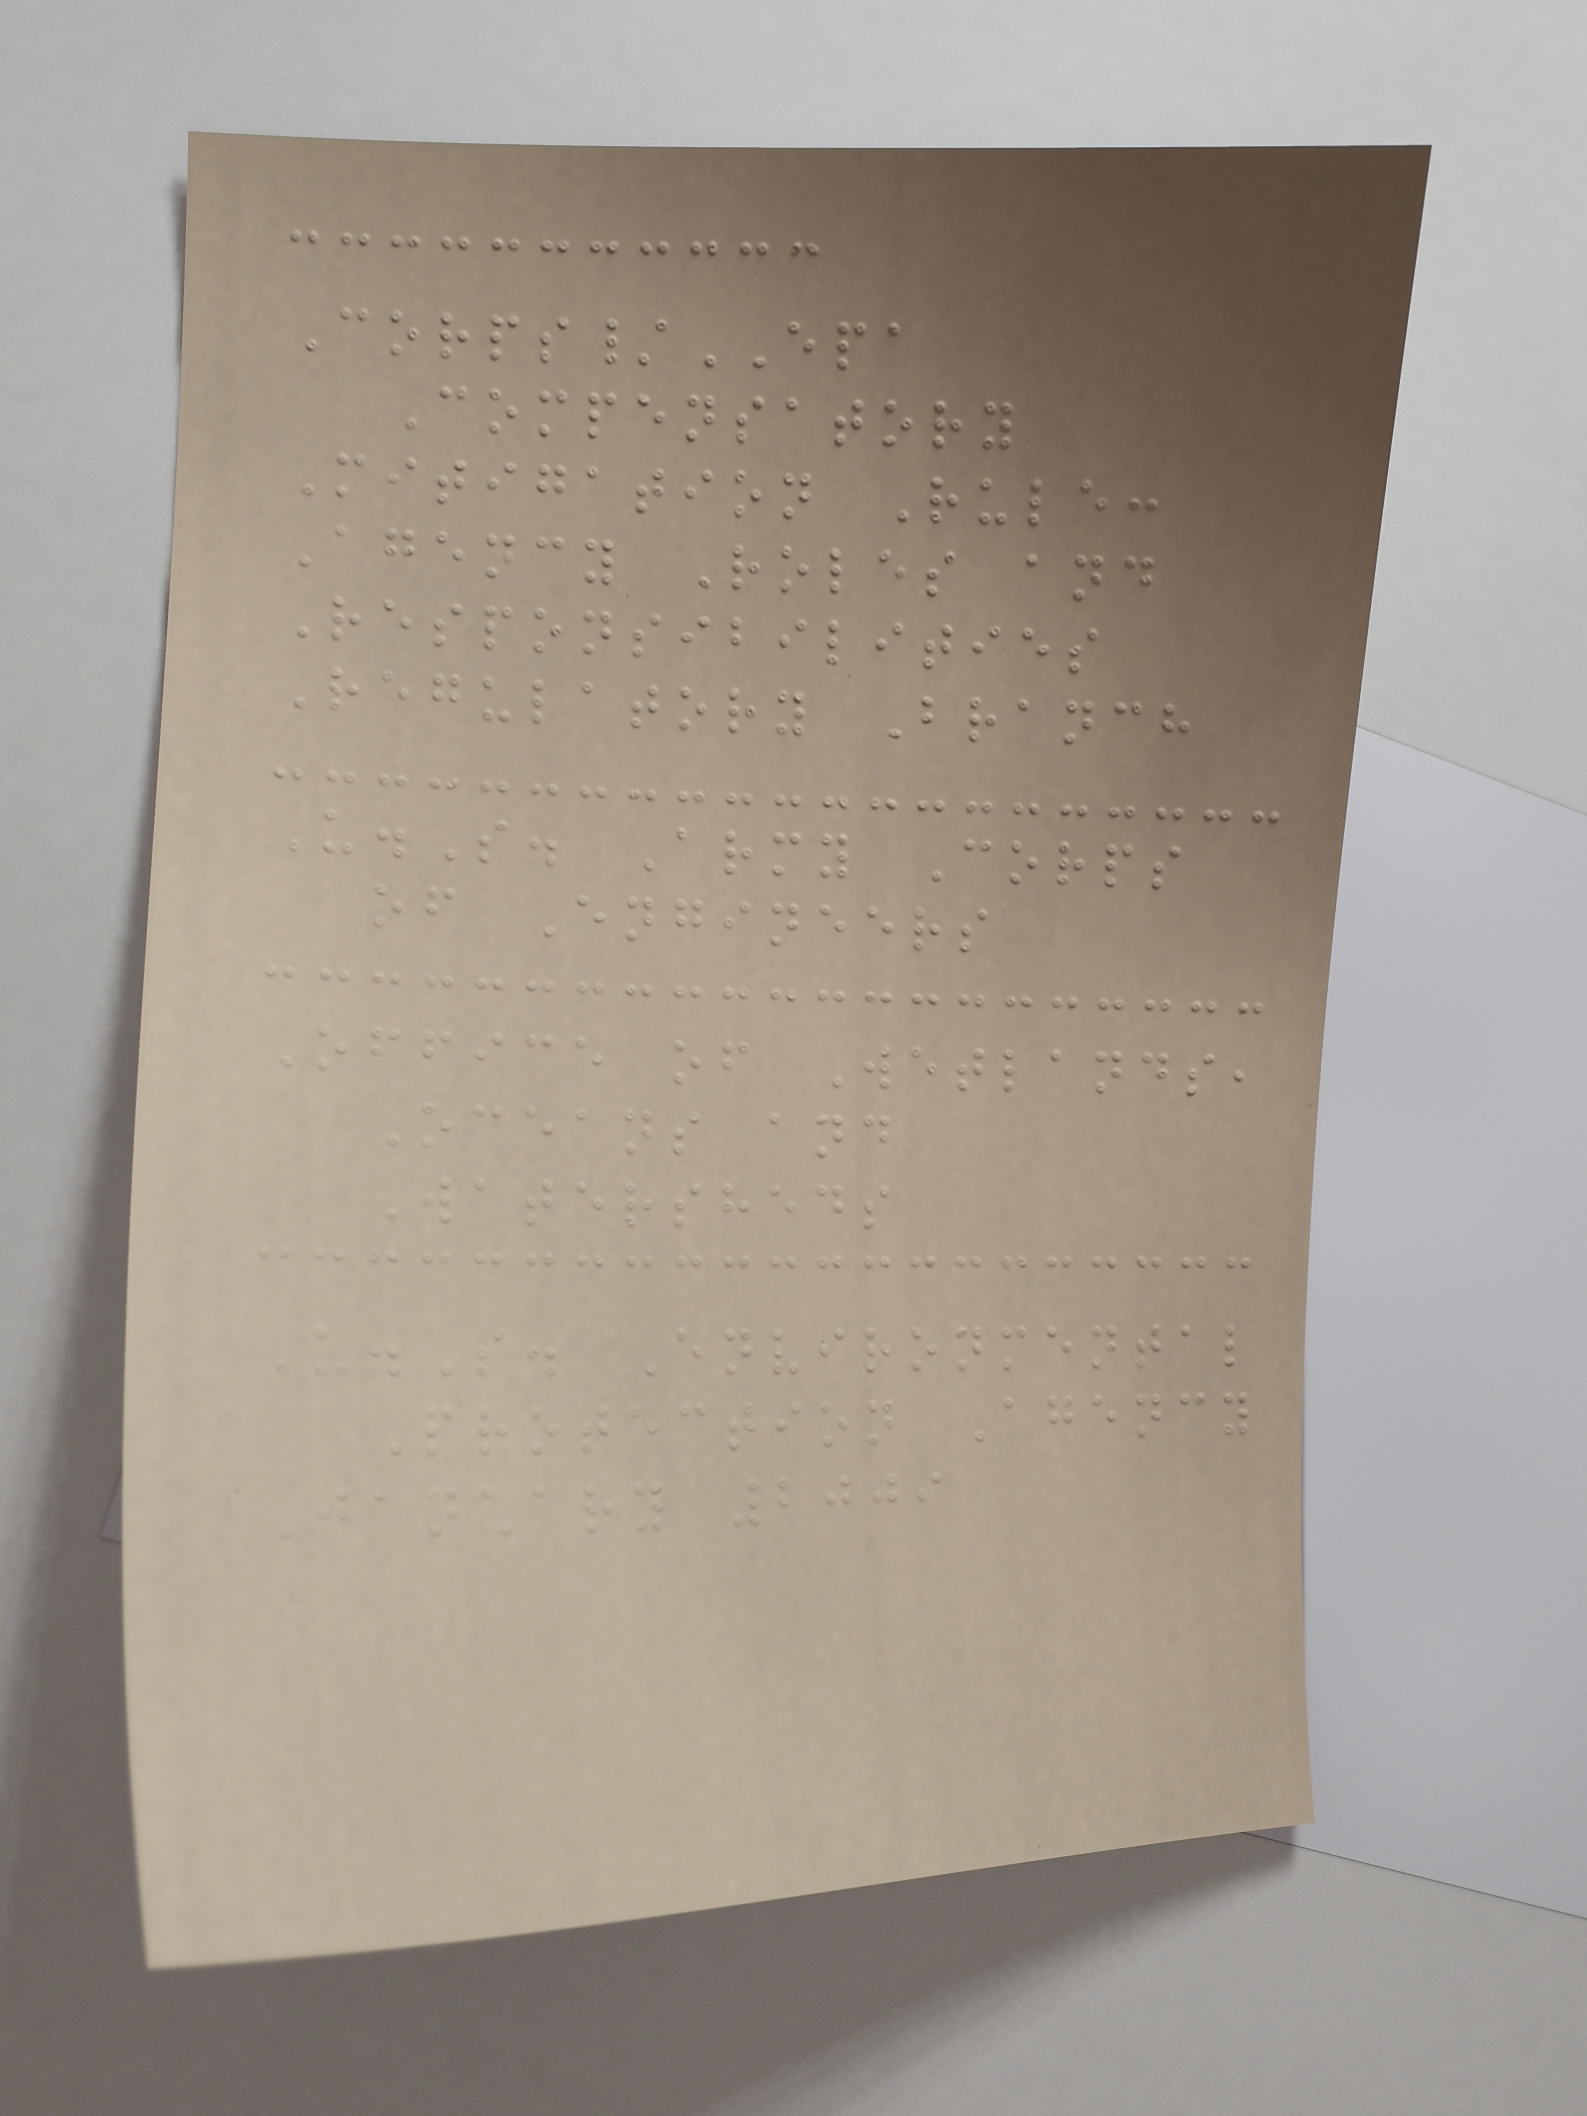Corps/EPA
Compensatory
Mitigation Rule:
Agency Roles and
Responsibilities
Regulatory Branch
U.S. Army Corps
of Engineers
Office of Wetlands,
Oceans and
Watersheds
U.S. Environmental
Protection Agency
January 2009
